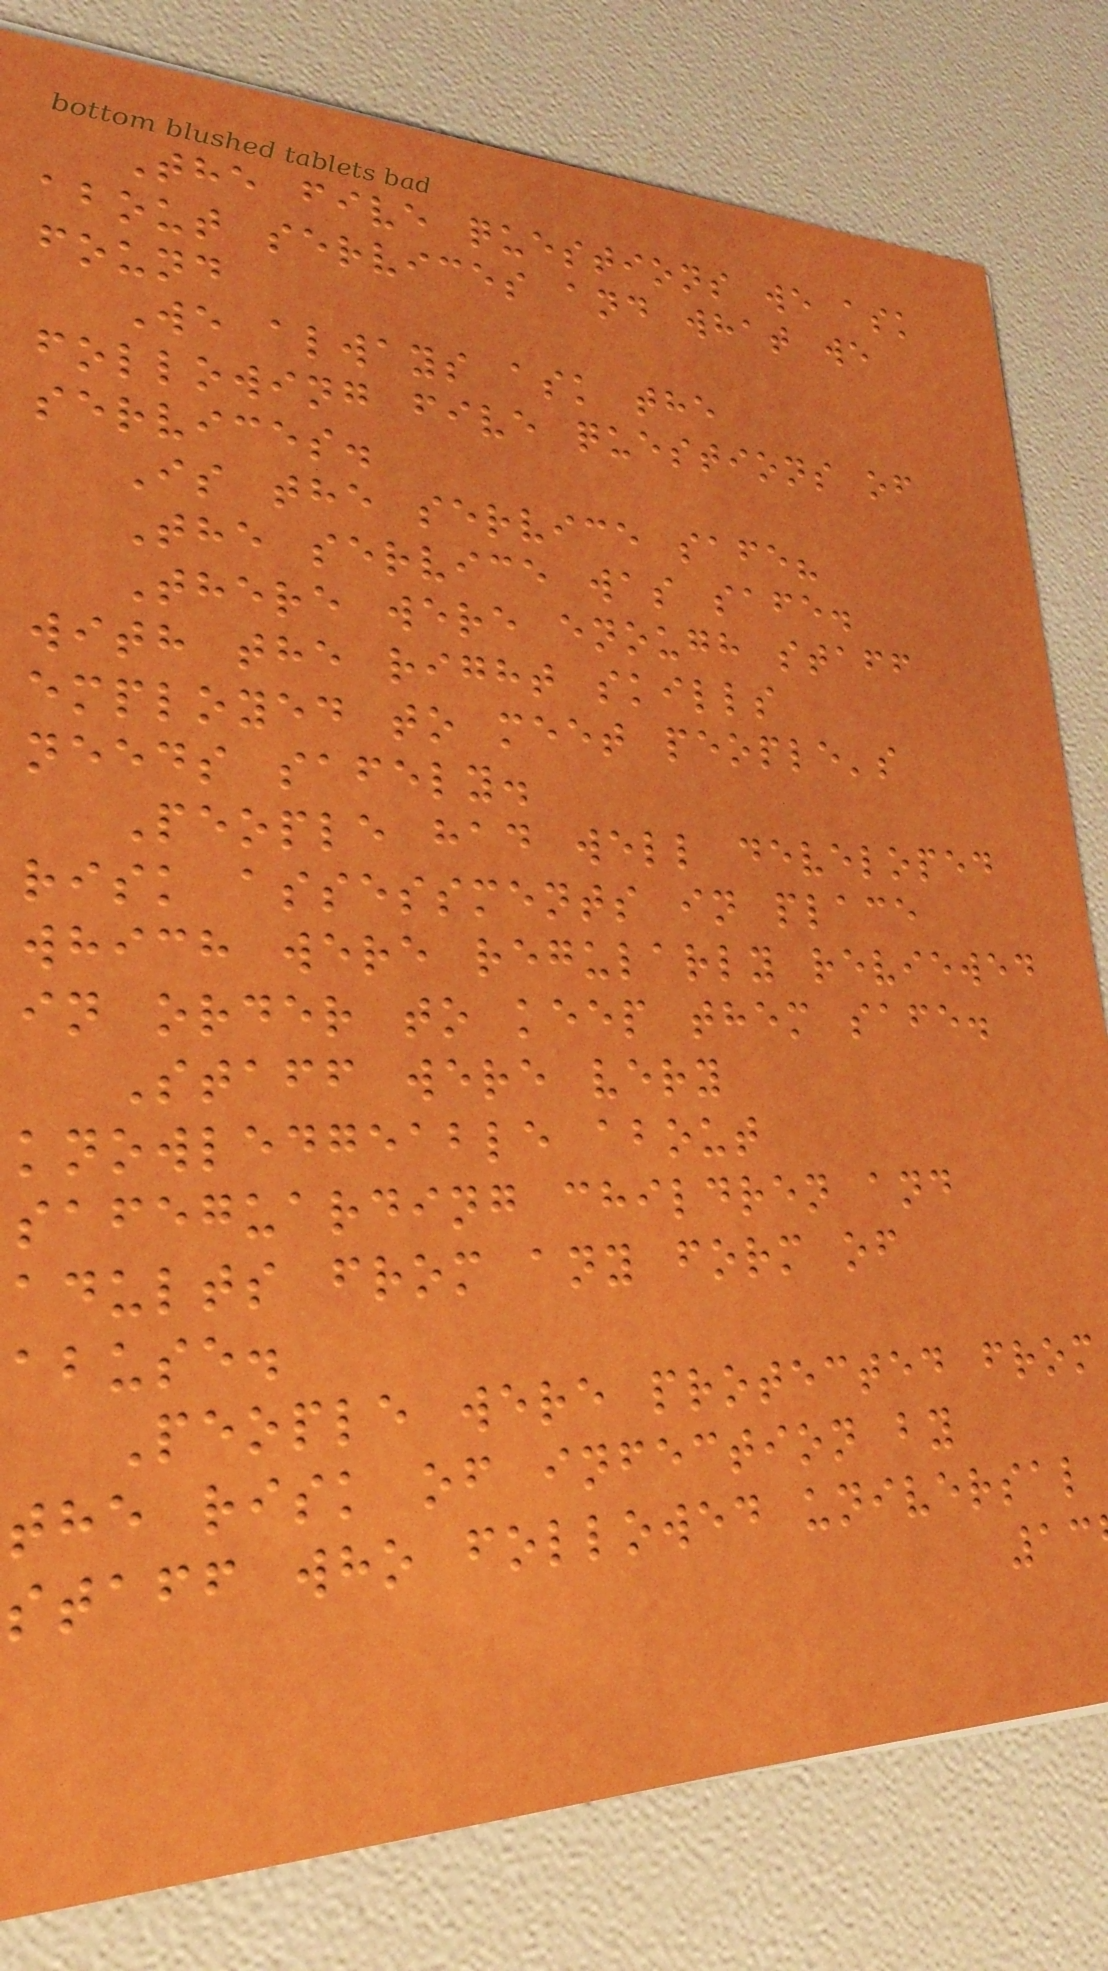The five questions we ask
about services and what we
found
We always ask the
following five questions of
services.
Is the service safe?
The service was safe.
There were enough staff
with the right skills
employed to meet people's
needs safely.
People had well developed
risk assessments in place
which were regularly reviewed
in order to keep them safe.
Staff were very
knowledgeable about
safeguarding children and
adults from any form of
abuse.
People were protected from
the risk of infection by
staff who followed universal
